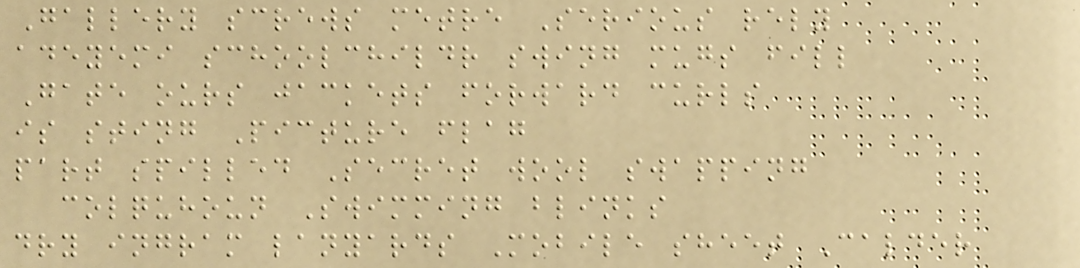Gallery screws metre Serious rely
adeyemi schoolchildr swing mugs fill
Gate ours jackets forward curls
is sting Picture flag
part spilled Secret wool swapping
colquhoun Swimming blinks
dry ingram lanyards Mobile sheet Calder
